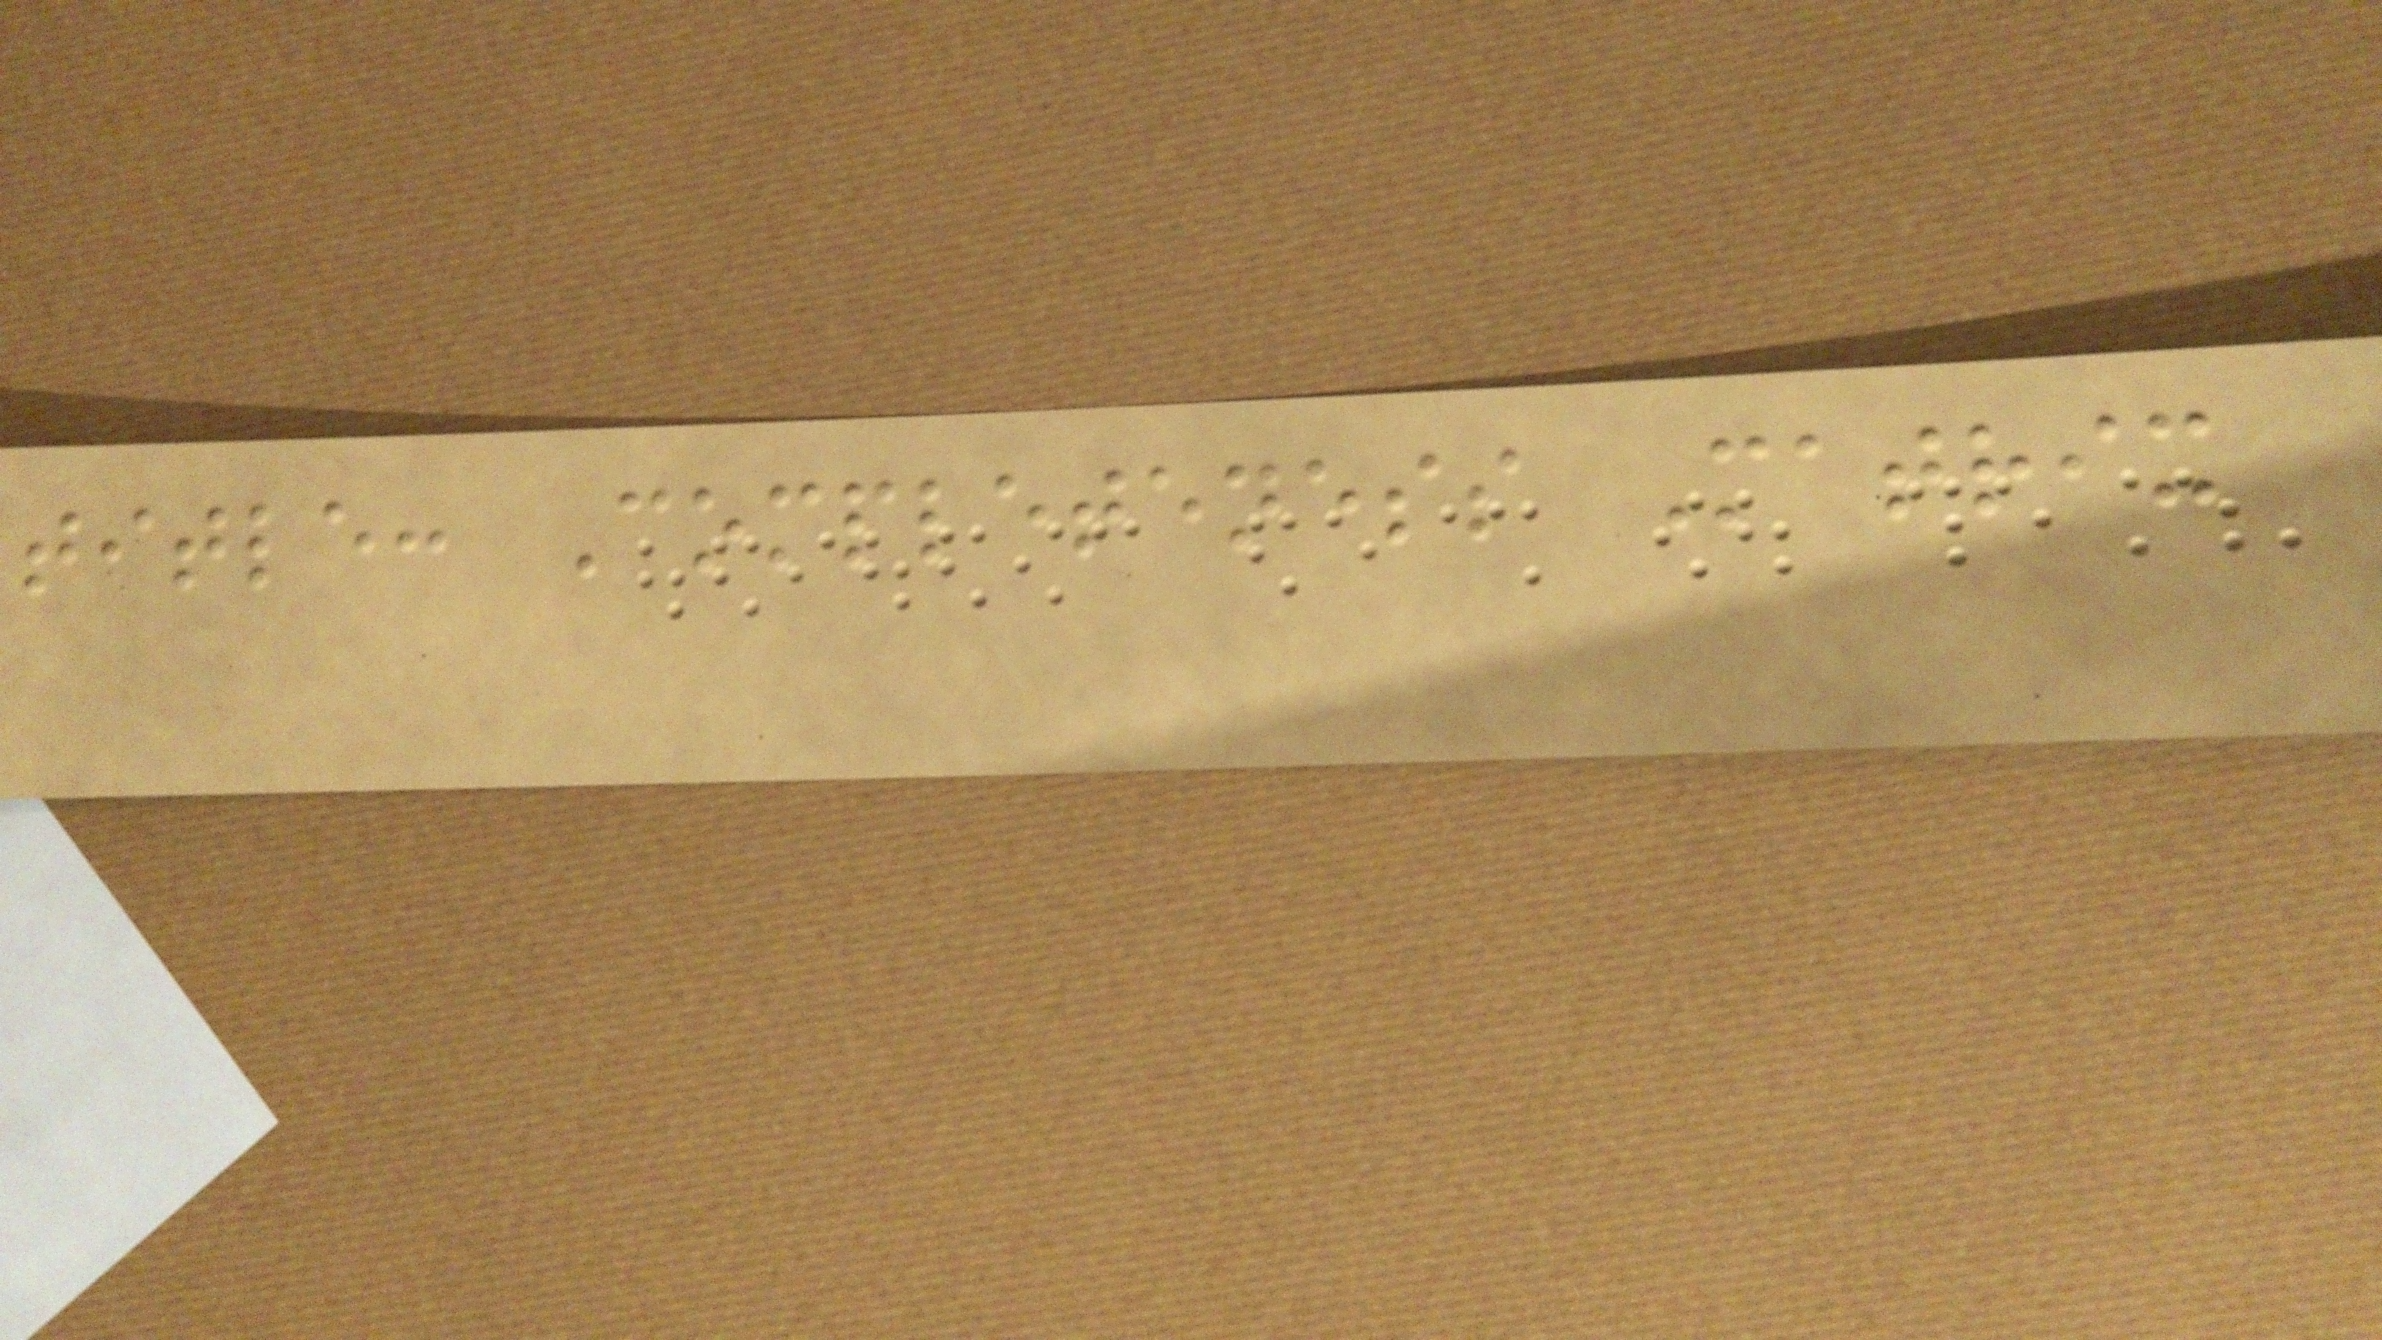title: Completeness Matrix
